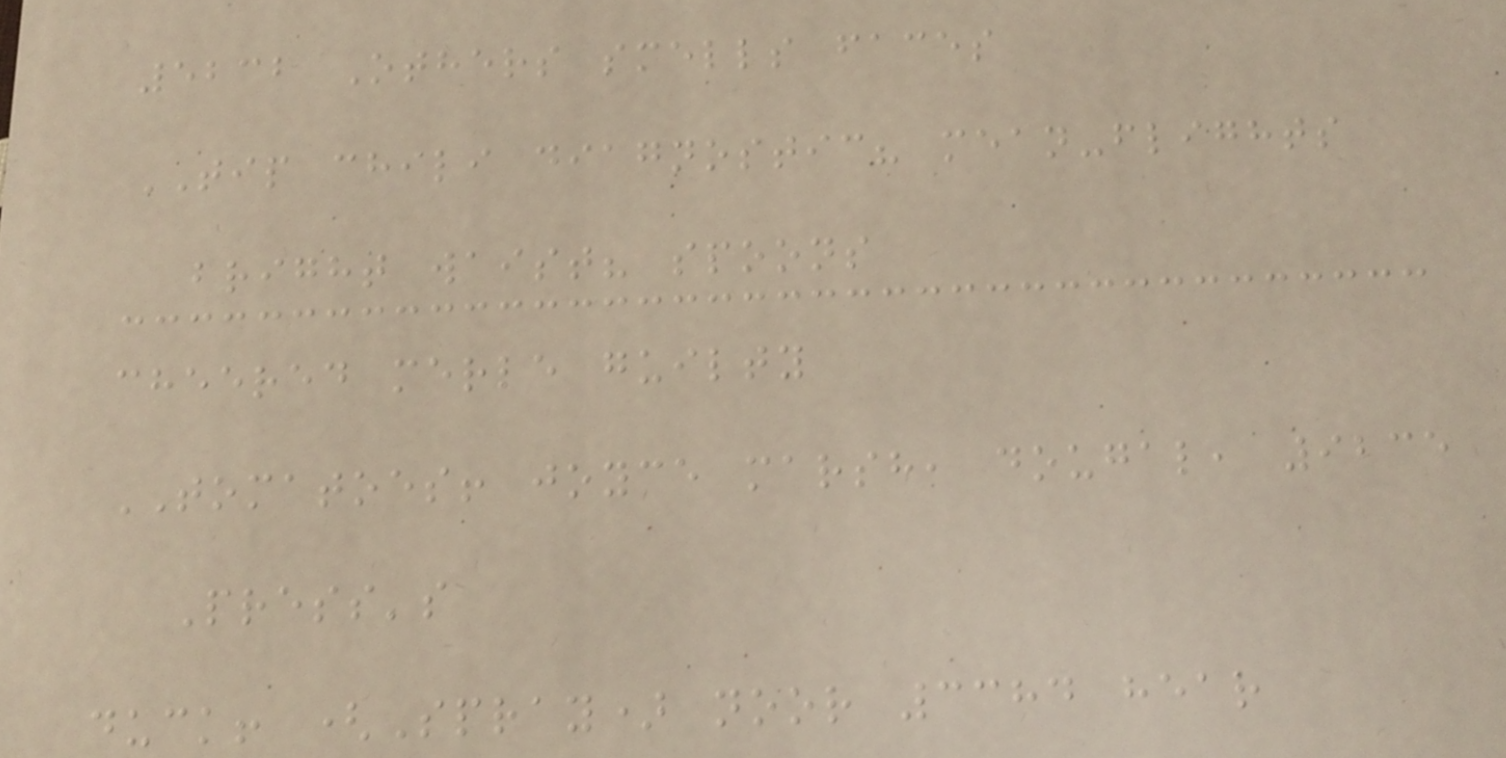5232 Others smells faces
TIP chili diagnostic? mean-flights
bright waist? spoons
cheered merle guilty
TOMATOES! joyce marsh, dougal, 9235
Press's
duck! (Spray) noor 3384 hear
